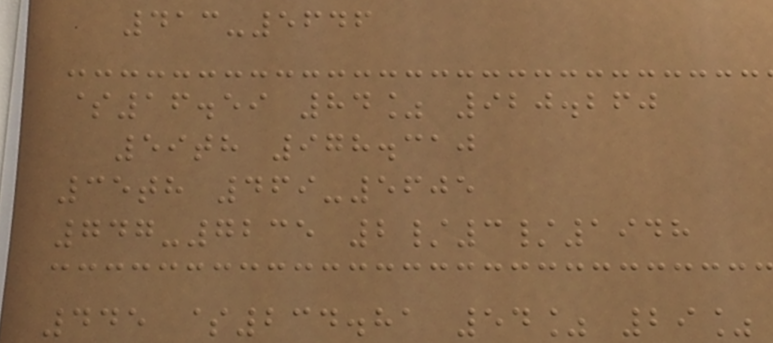413-5646
$16.59 84% 920.260
59th 978.310
35th 469-5605
747-7235 2/3/1948
445 $234.81 54% 29%
